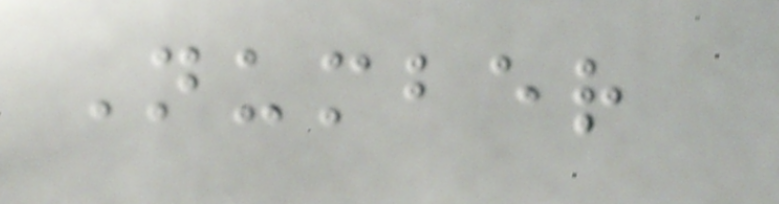Number
